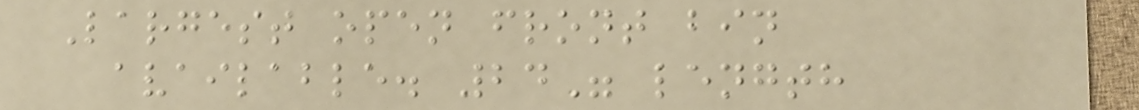Largest open front bin
available. 24" length
